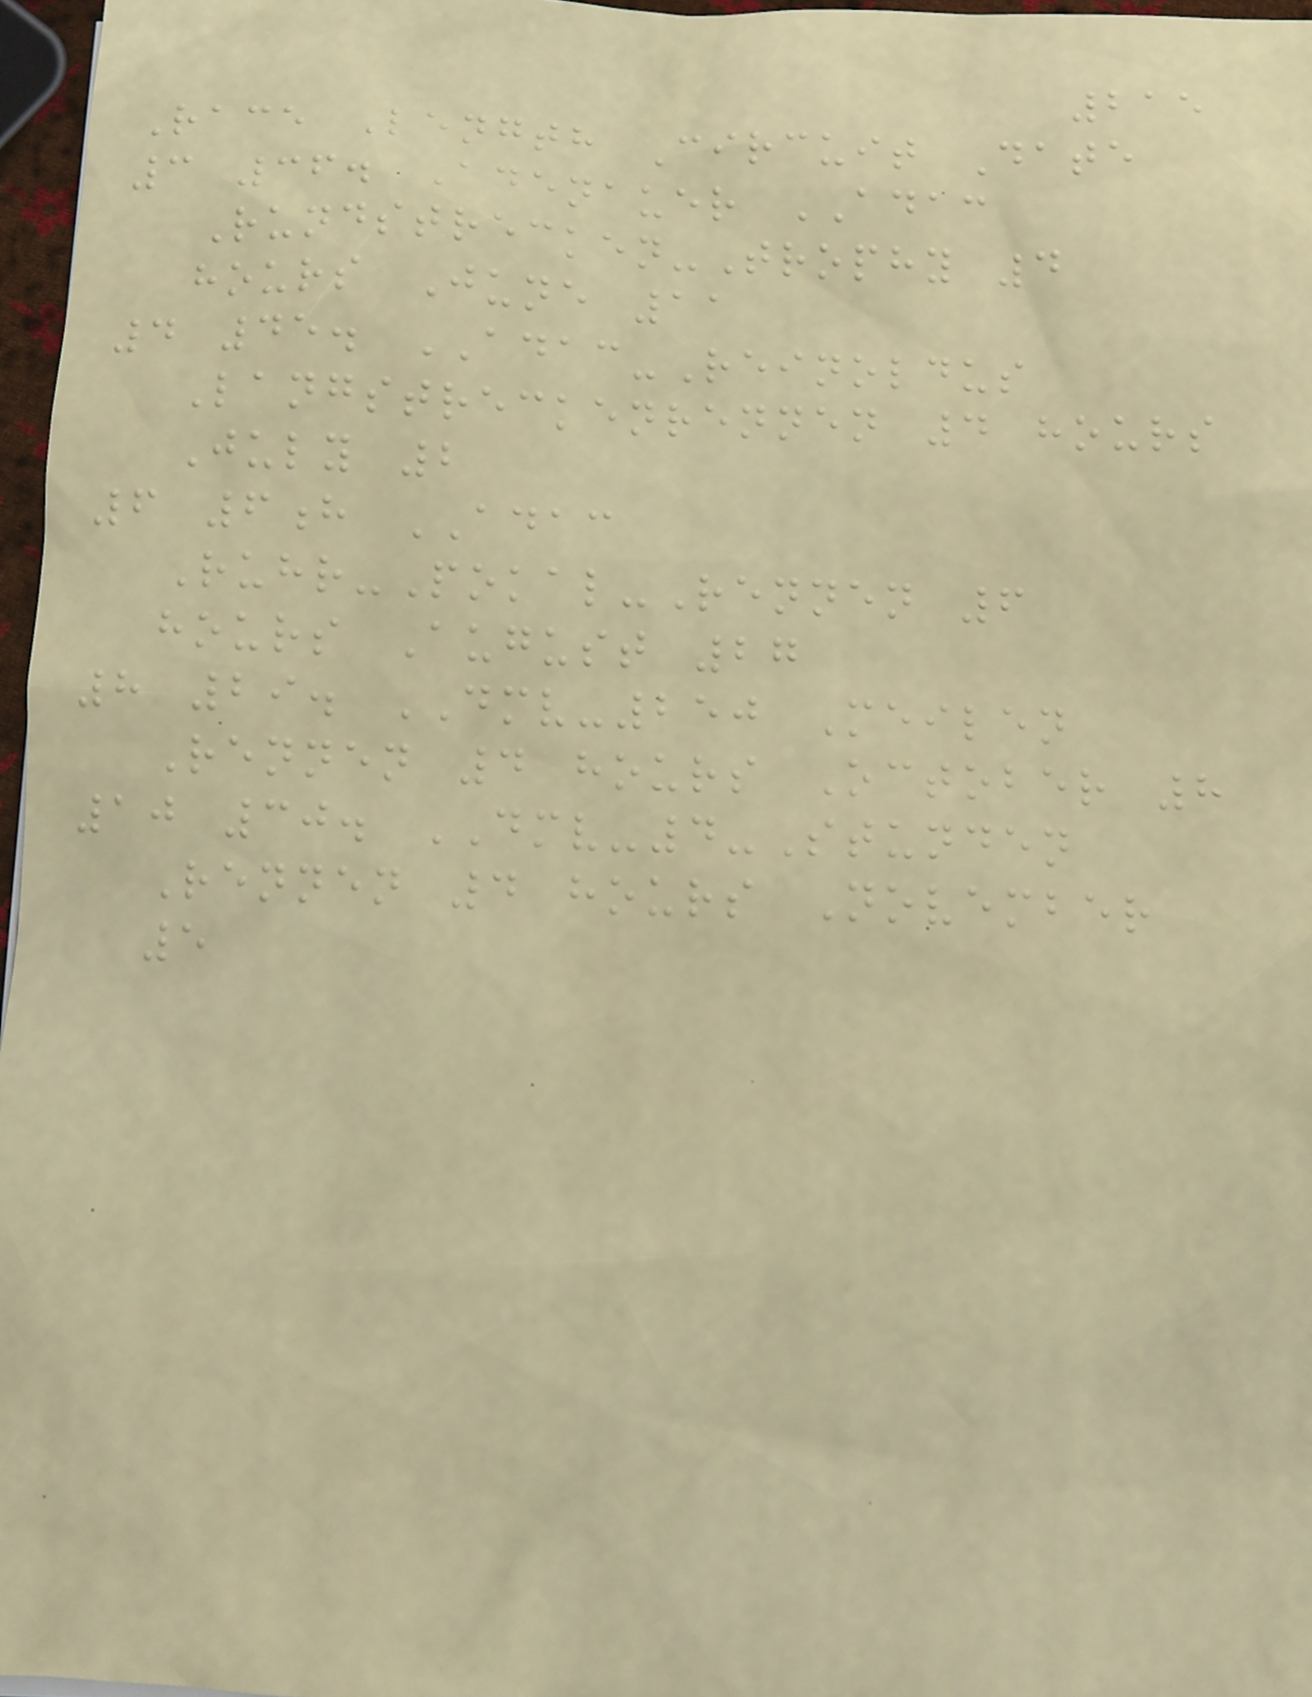215
Race Length Circuit Date
3 36. Adenauer ADAC
Rundstrecken-Trophy 4
hours June 11
4 45. ADAC-Reinoldus
Langstreckenrennen 4 hours
July 2
6 6h ADAC
Ruhr-Pokal-Rennen 6
hours August 27
8 29. DMV-250 Meilen
Rennen 4 hours October 8
10 30. DMV-4-Stunden
Rennen 4 hours November
5
